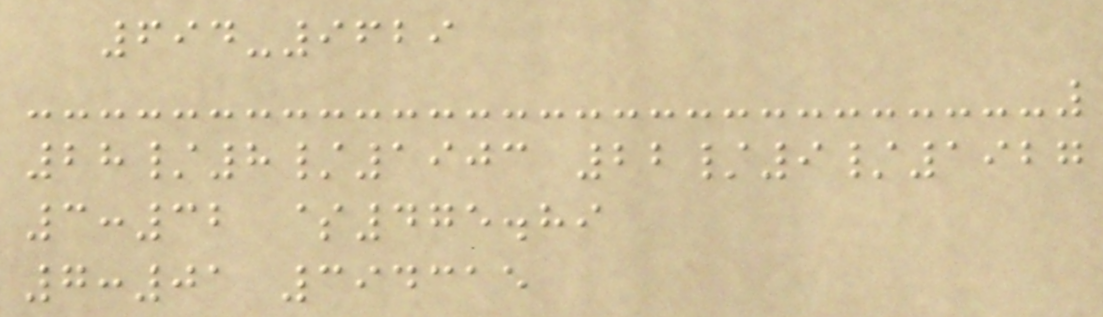694-9629
28/8/1903 22/9/1927
3:32 $475.89
7:01 394315
